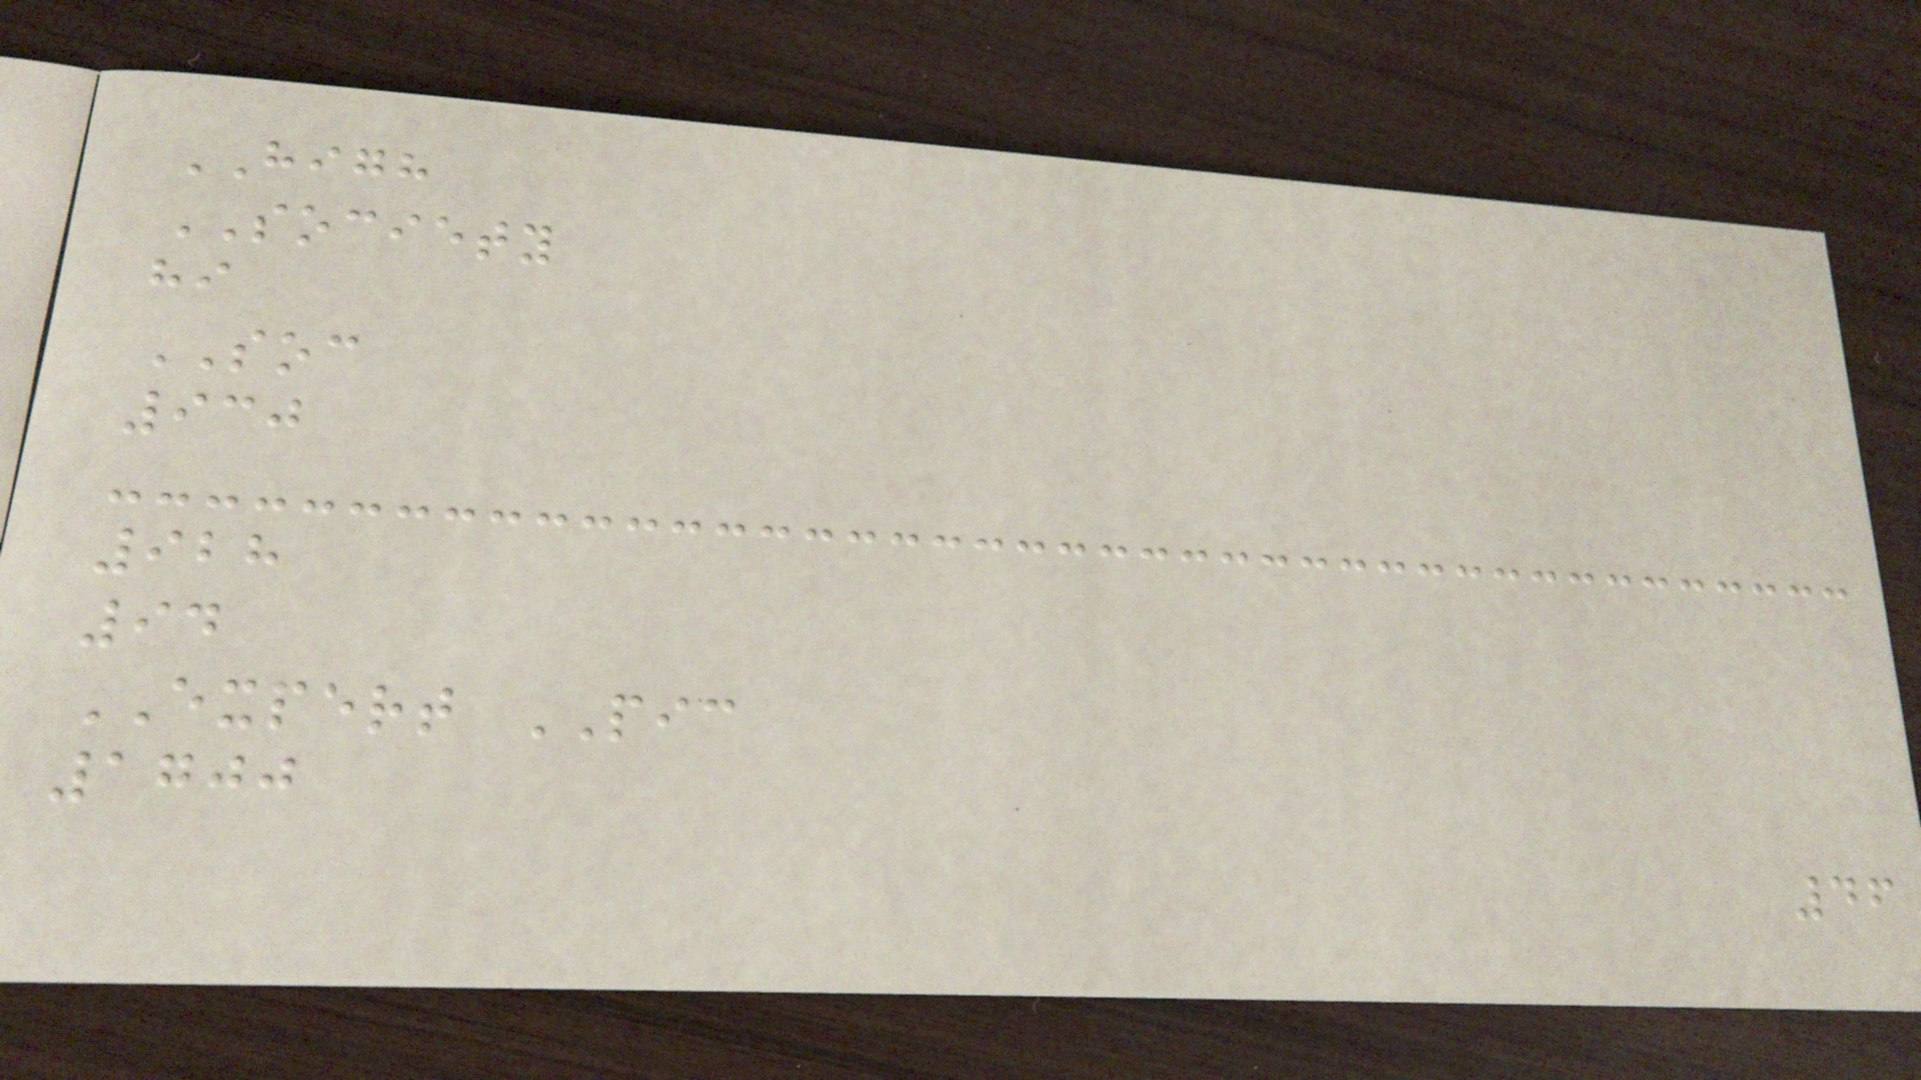HIGH
SOCIETY
hi
SOC
930
928
94
EXPERT PIC
1700
46
